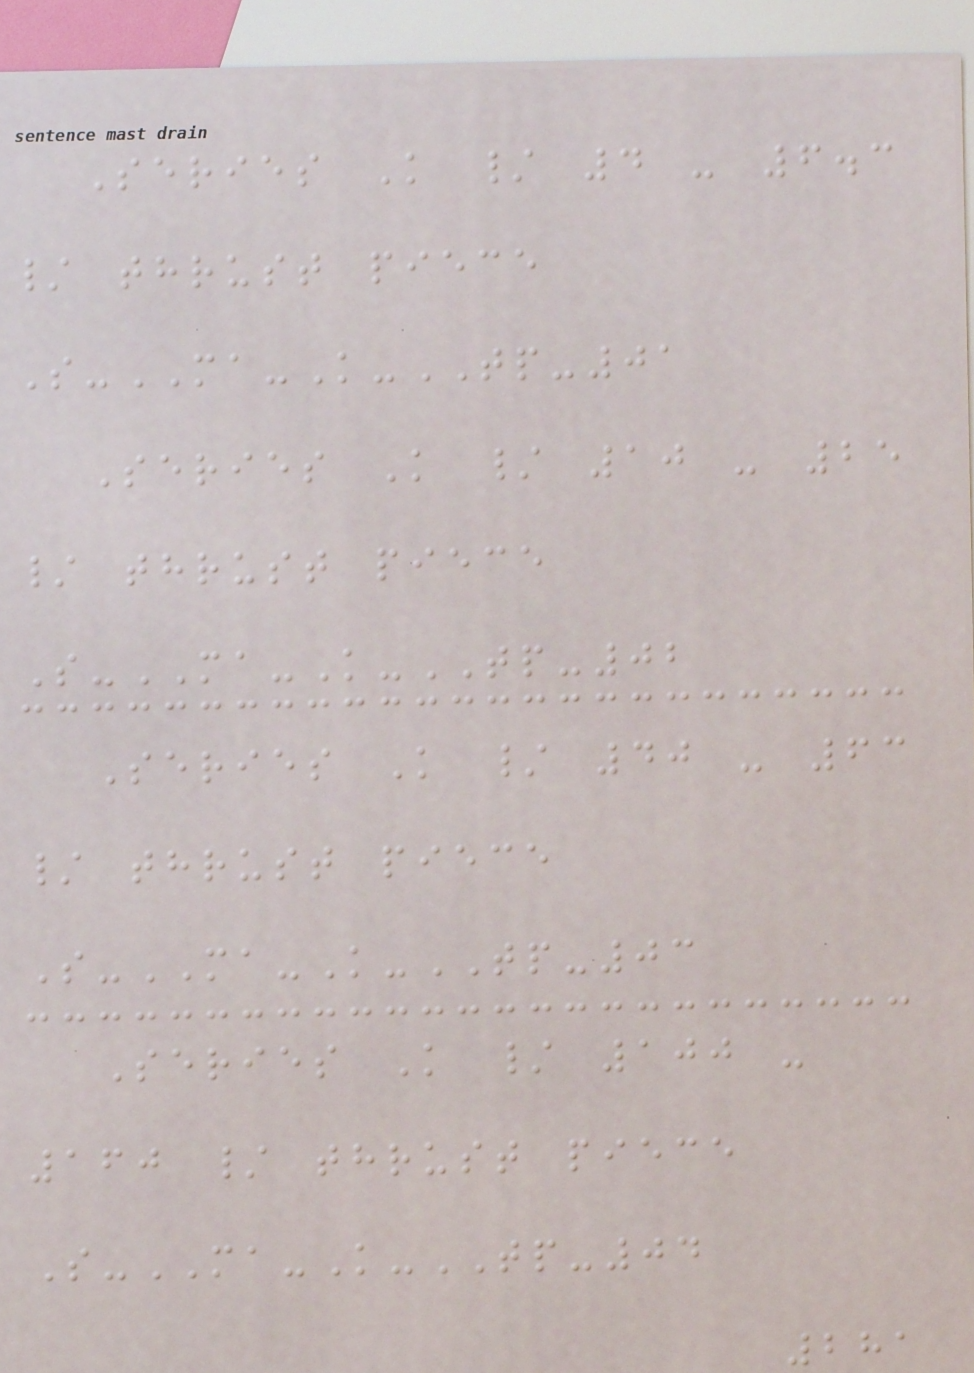Series K / 4 - 6.3
/ thrust piece
S-MA-K-TP-01
Series K / 10 - 25
/ thrust piece
S-MA-K-TP-02
Series K / 40 - 63
/ thrust piece
S-MA-K-TP-03
Series K / 100 -
160 / thrust piece
S-MA-K-TP-04
281
